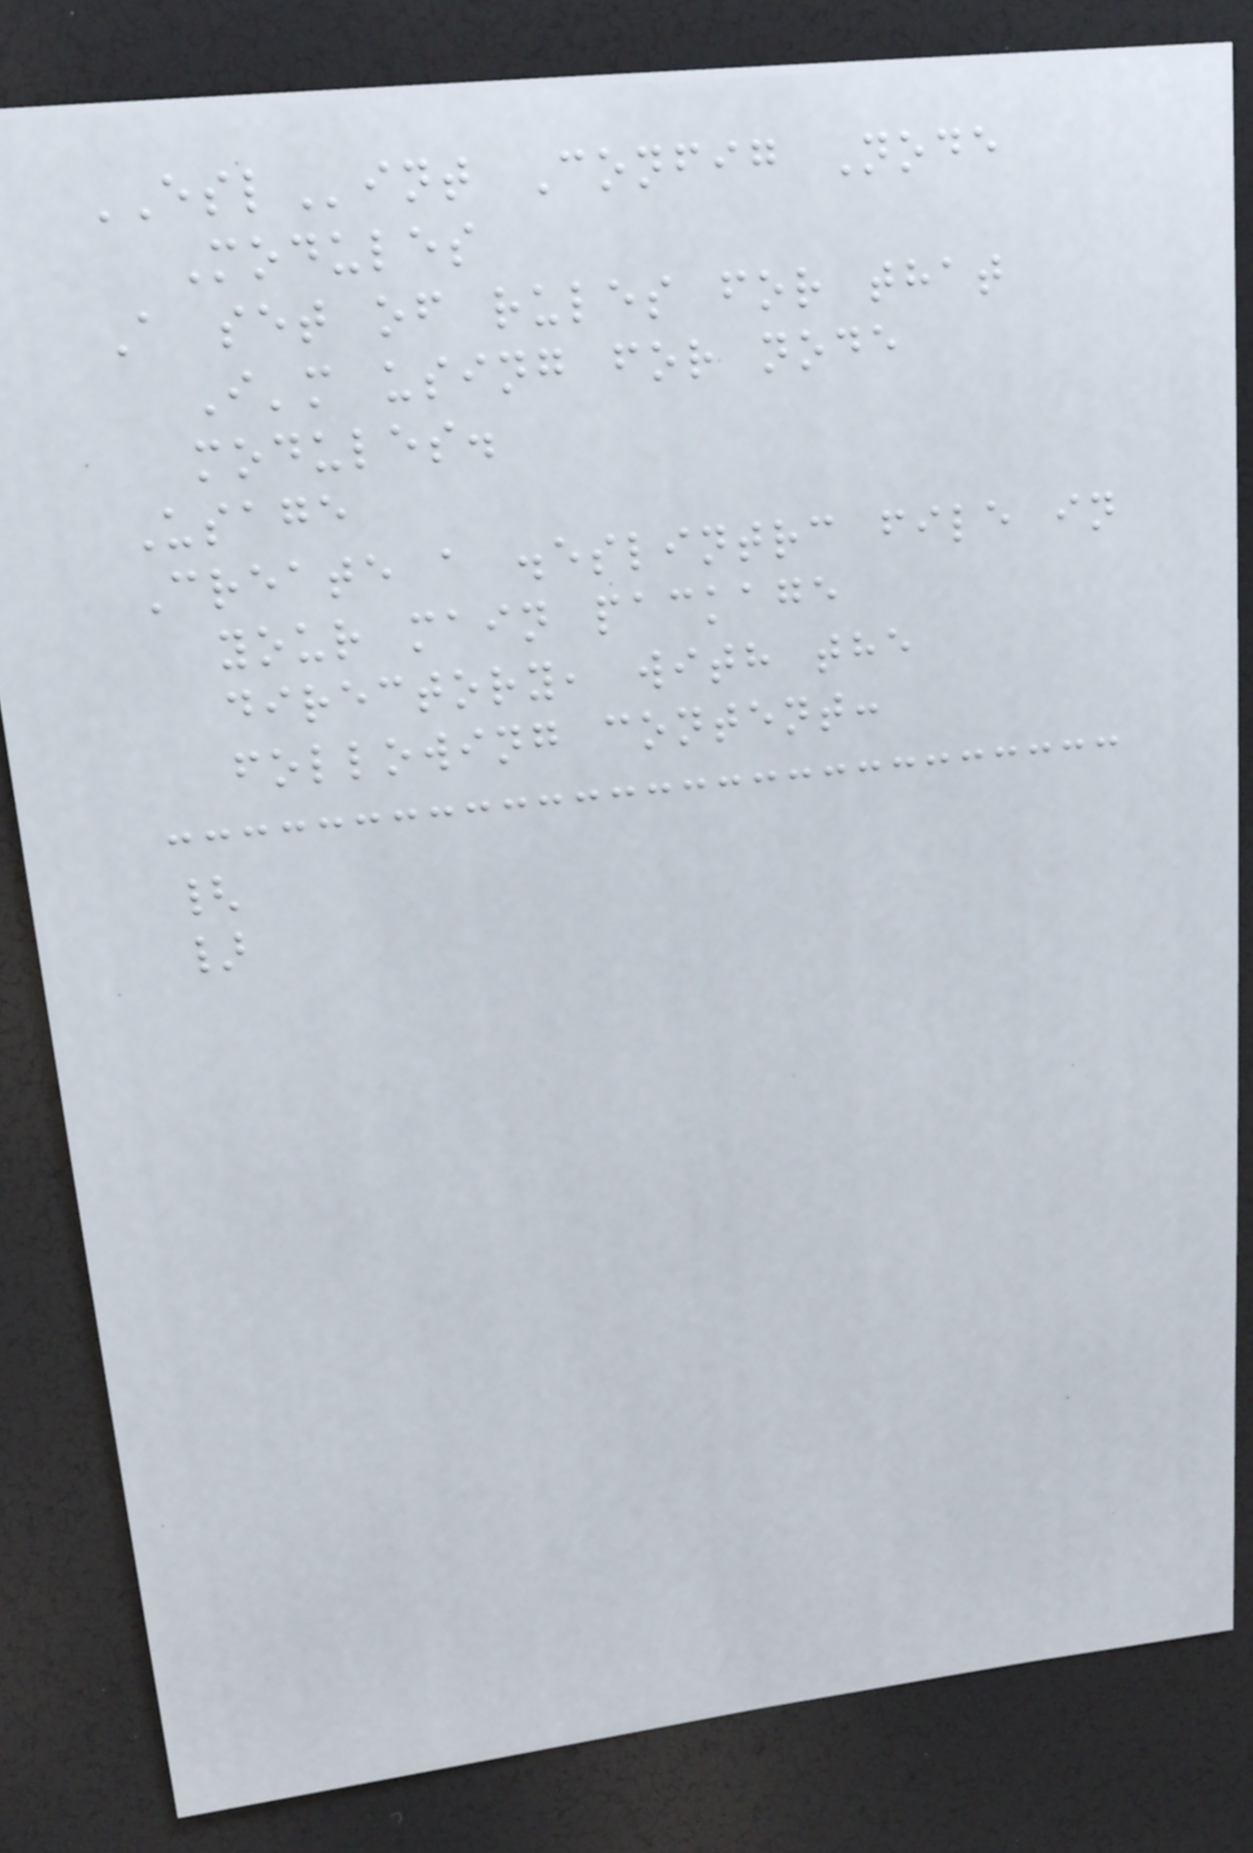ESLint Config Node
Modules
A set of rules for that
I'm using for node
modules.
Usage
Create a .eslintrc file in
your main package
directory, with the
following content:
{
}
